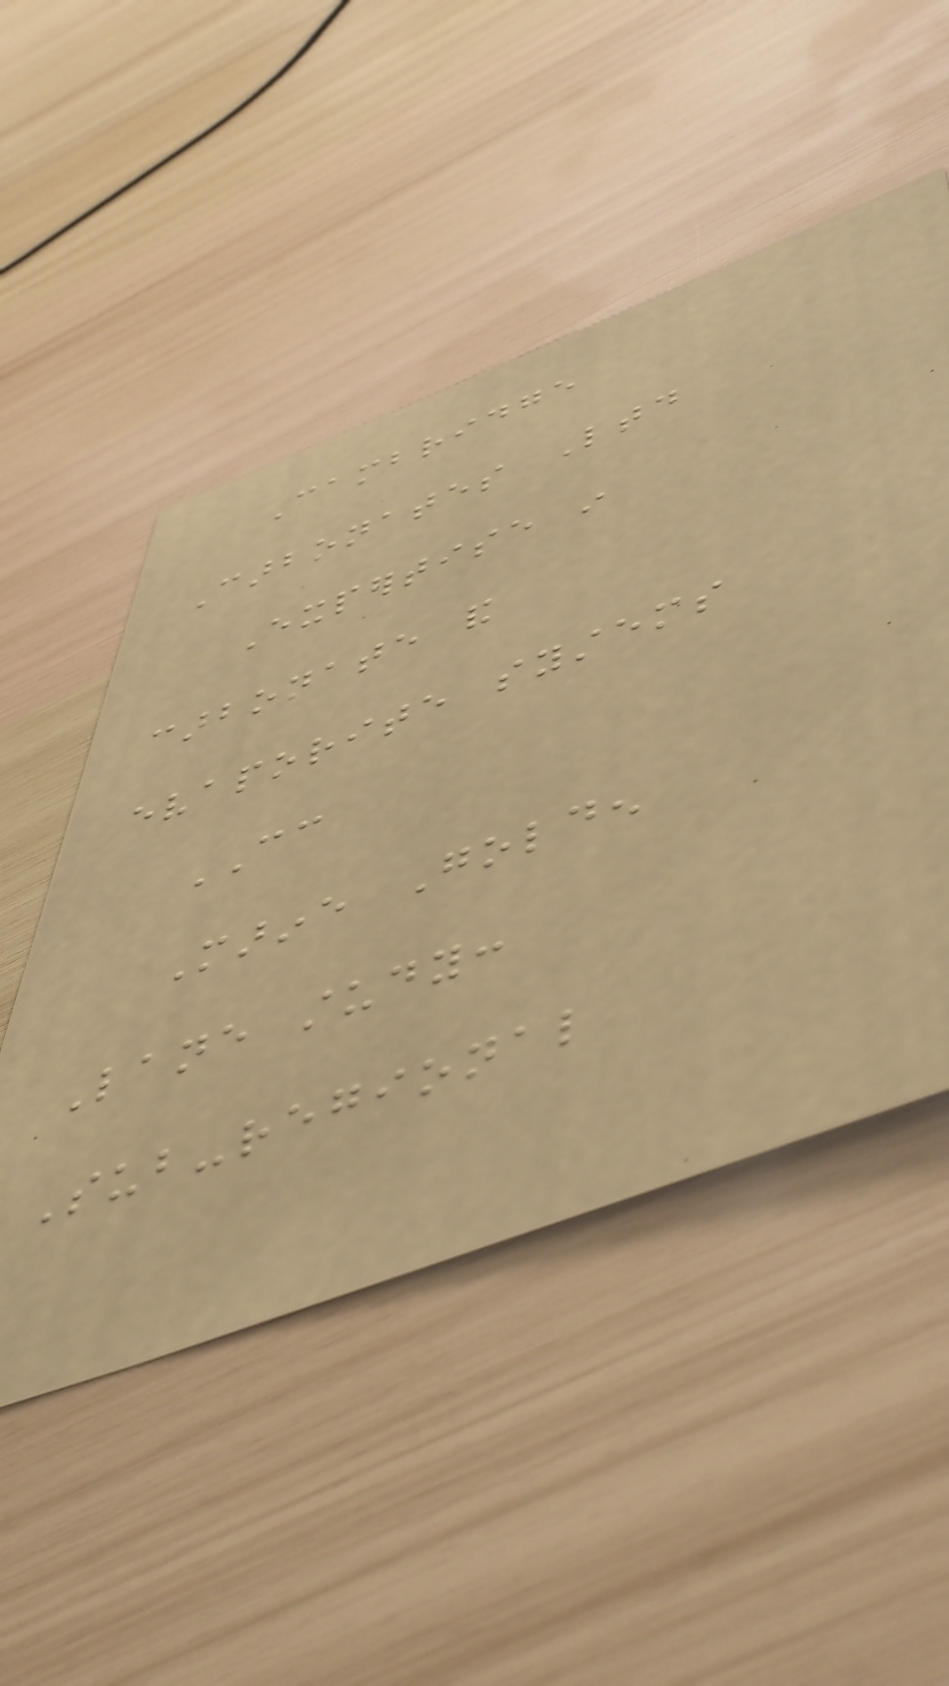Cambridge
Carbonates Ltd
Expertise in
carbonate and
evaporite systems
CC
Marine Golden
Lane study:
Sub-regional
